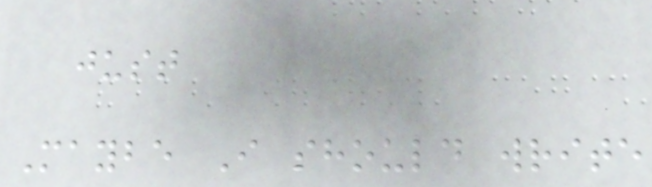just
Maybe I should write
